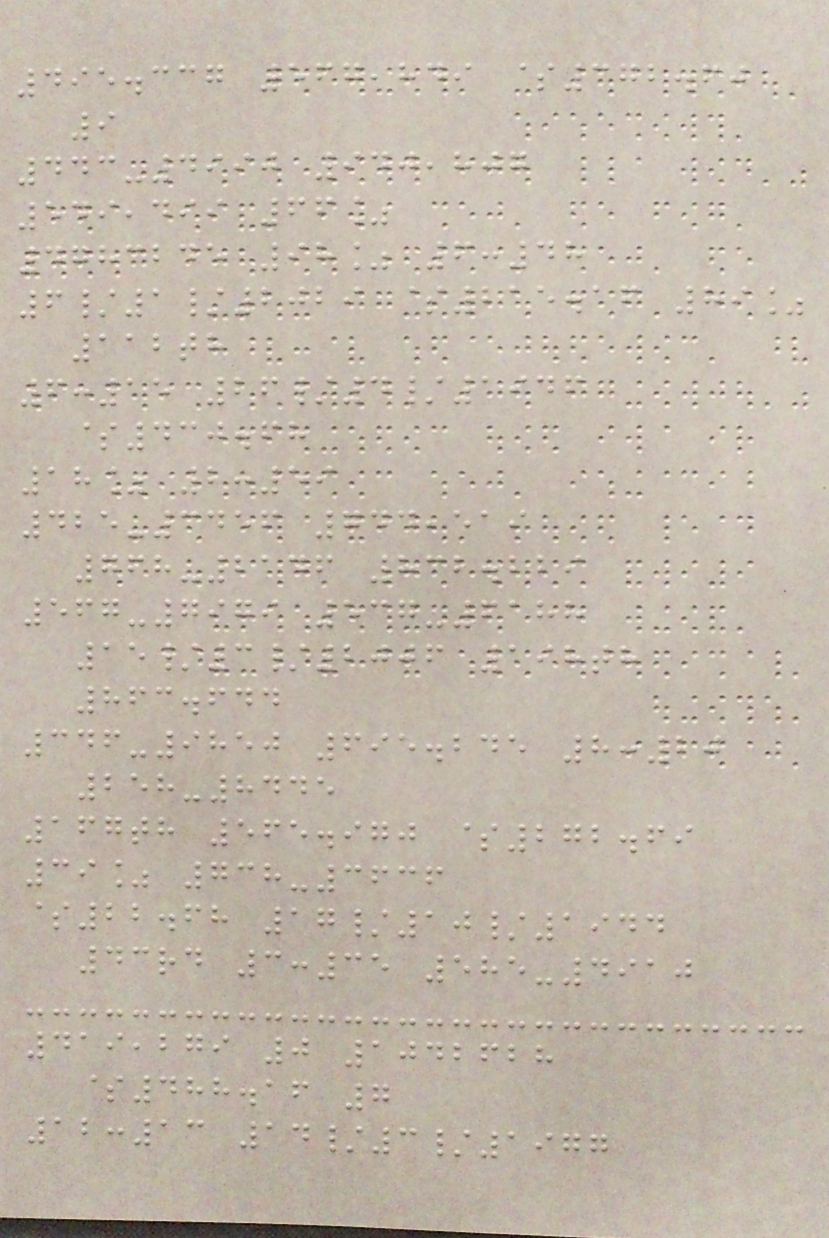495.337 567,849 $372.60
9
443-4990 940,807
549,499 66%
4783245 98% 6:48
6/1/2029 $215.16 89%
112th
6:15 26/4/1946
$430.68
18% 2:59
425-3456 744,519
768-2146 832.229
567-7979 537-6188
15/3/2006 198th
863.644
346-9850 695.245 8:20
258-8445
167th 565.970 $272.69
39% 738-3636
$22.68 17/10/1944
43rd 3:35 585-4910
419,279 0 1042628
$488.16 7
12:13 14/3/1977
